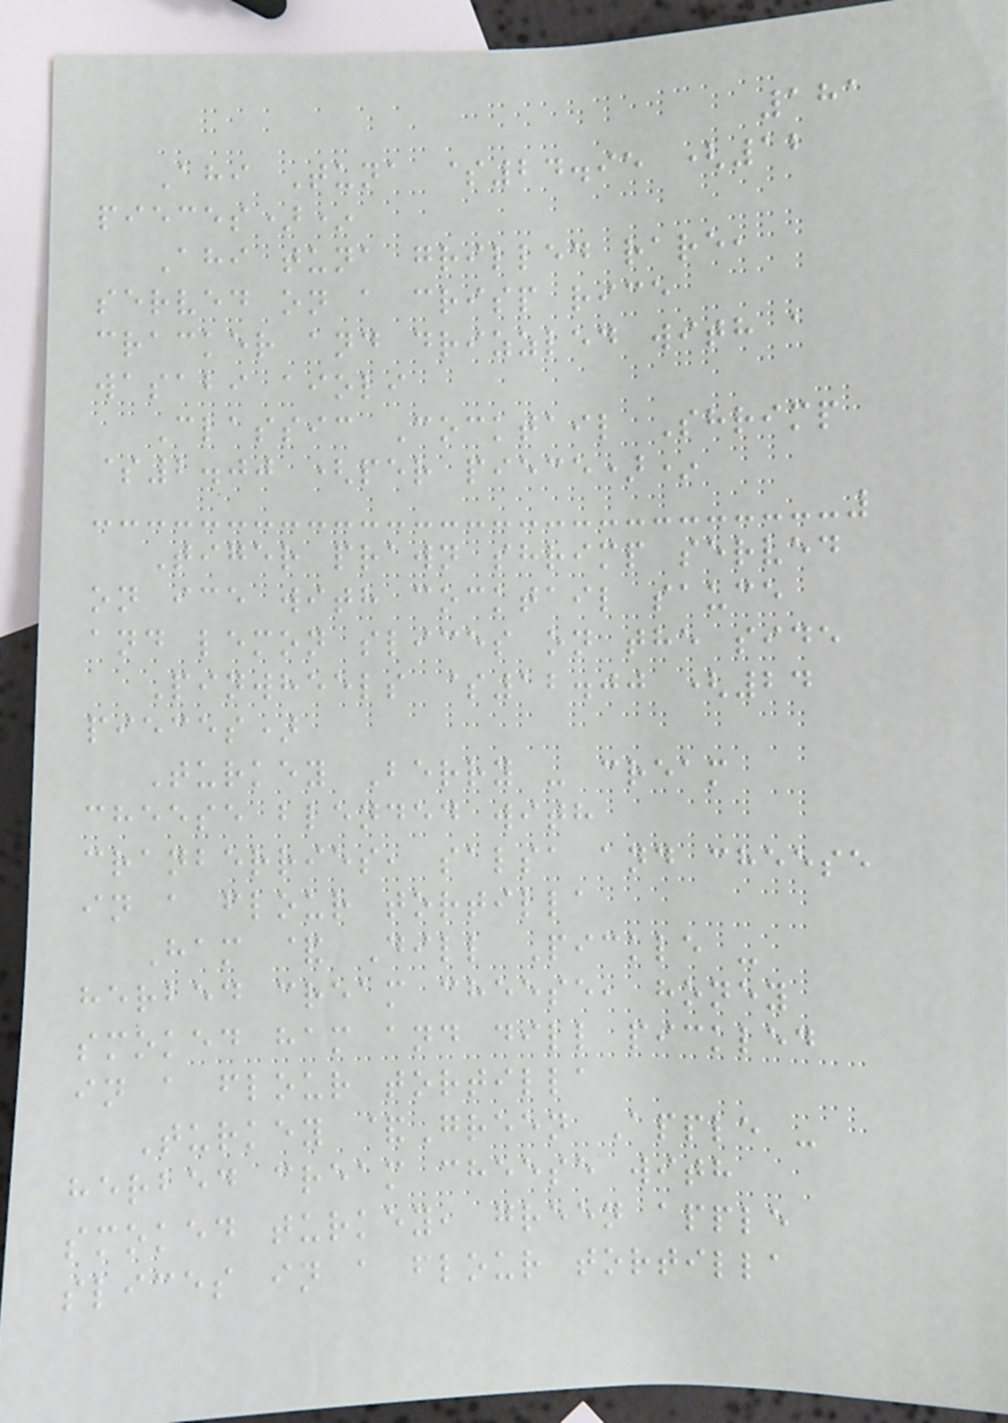181
Ahi Tuna $24.95 (12
pieces)*
Ahi tuna grilled rare,
served on a crisp rice
cracker and drizzled with a
wasabi aioli
Classic Cocktail Shrimp
$2.00 (per piece)*
Tiger prawn shrimp served
on ice with cocktail sauce
and lemon slices on the side
Pinwheels $12.00 (24
pieces)
Turkey Berry - cream
cheese blended with
cranberries, salsa and cheese
in a flour tortilla
Ham & Dill Pickle -
herbed cream cheese, honey
smoked ham and dill pickled
in a flour tortilla
Turkey &Green Apple -
herbed cream cheese with
smoked turkey, green apple
slices in a flour tortilla
